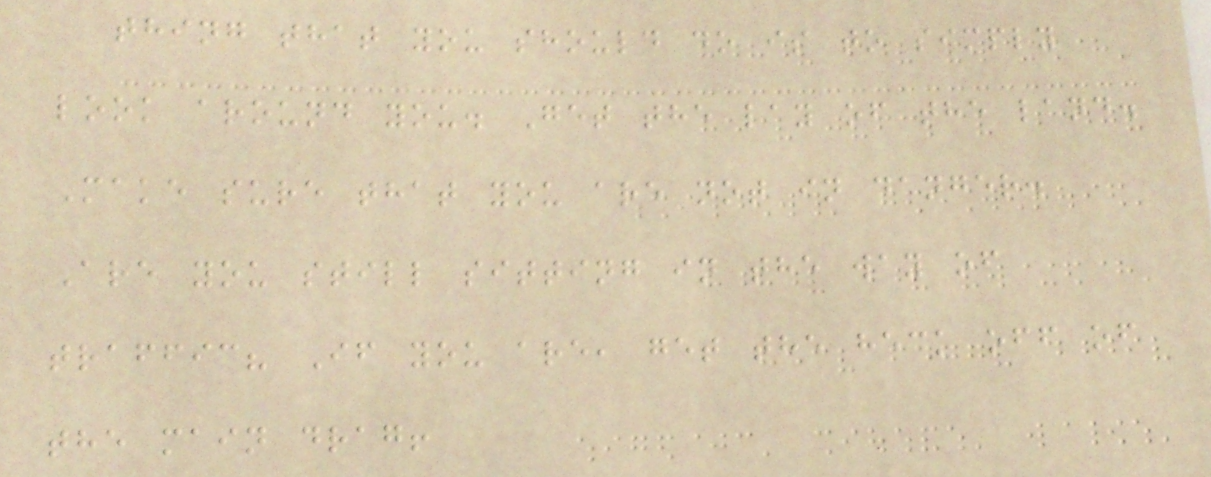thing that you should do is to simply
look around you. Get the lay of the land.
Make sure that you are not in danger.
Are you still sitting in the way of
traffic? If you are, get the heck off of
the main drag!
